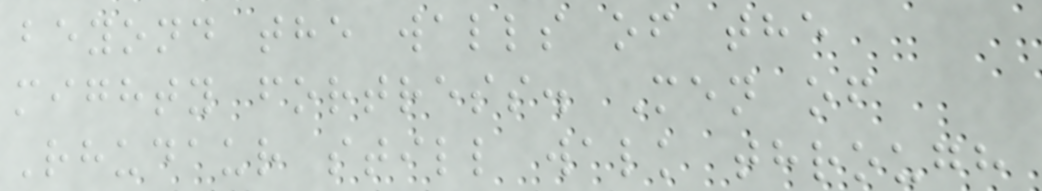beyond the walls of the
mighty fortress. Men of
Rhudaur still walk through
